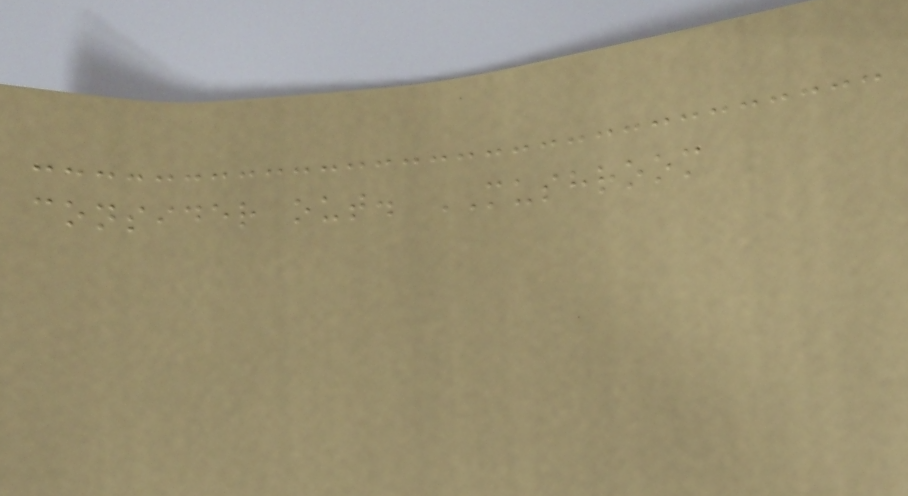consider out. MUSHROOM
